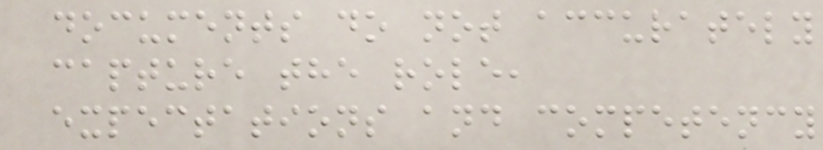documents do not accurately
capture the role,
expectations and competency
